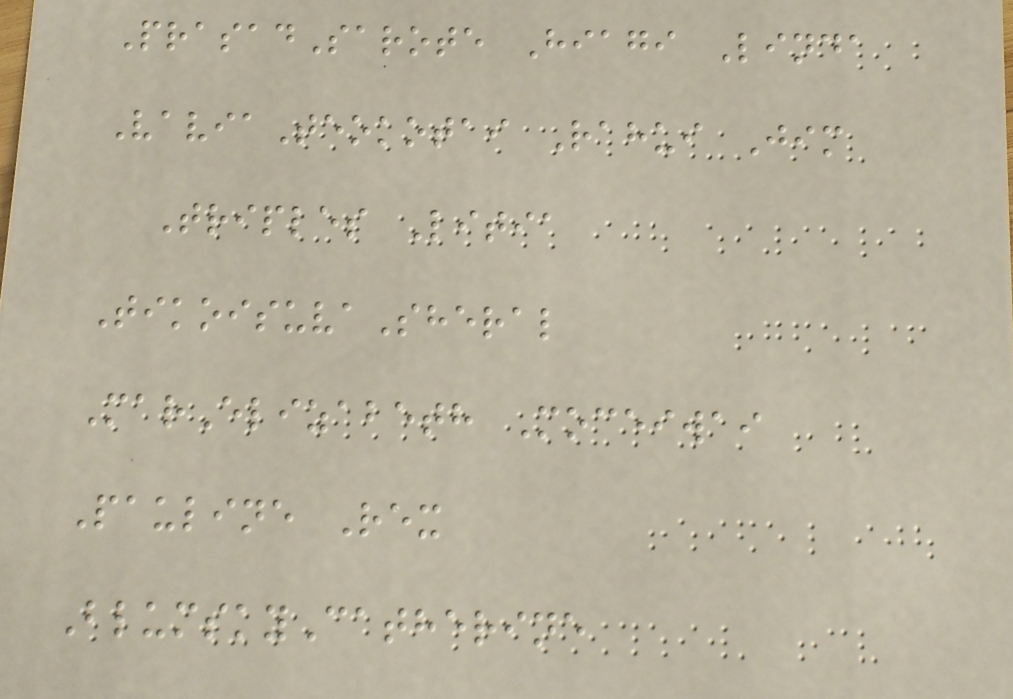PrasadSarote Hiagi Linda
VaviaTeokotai Rahui Jim
Triples Litia
TikoisuvaSheral
MarElizabeth Moceiwai
Pauline Rex
BlumskyCatherine
